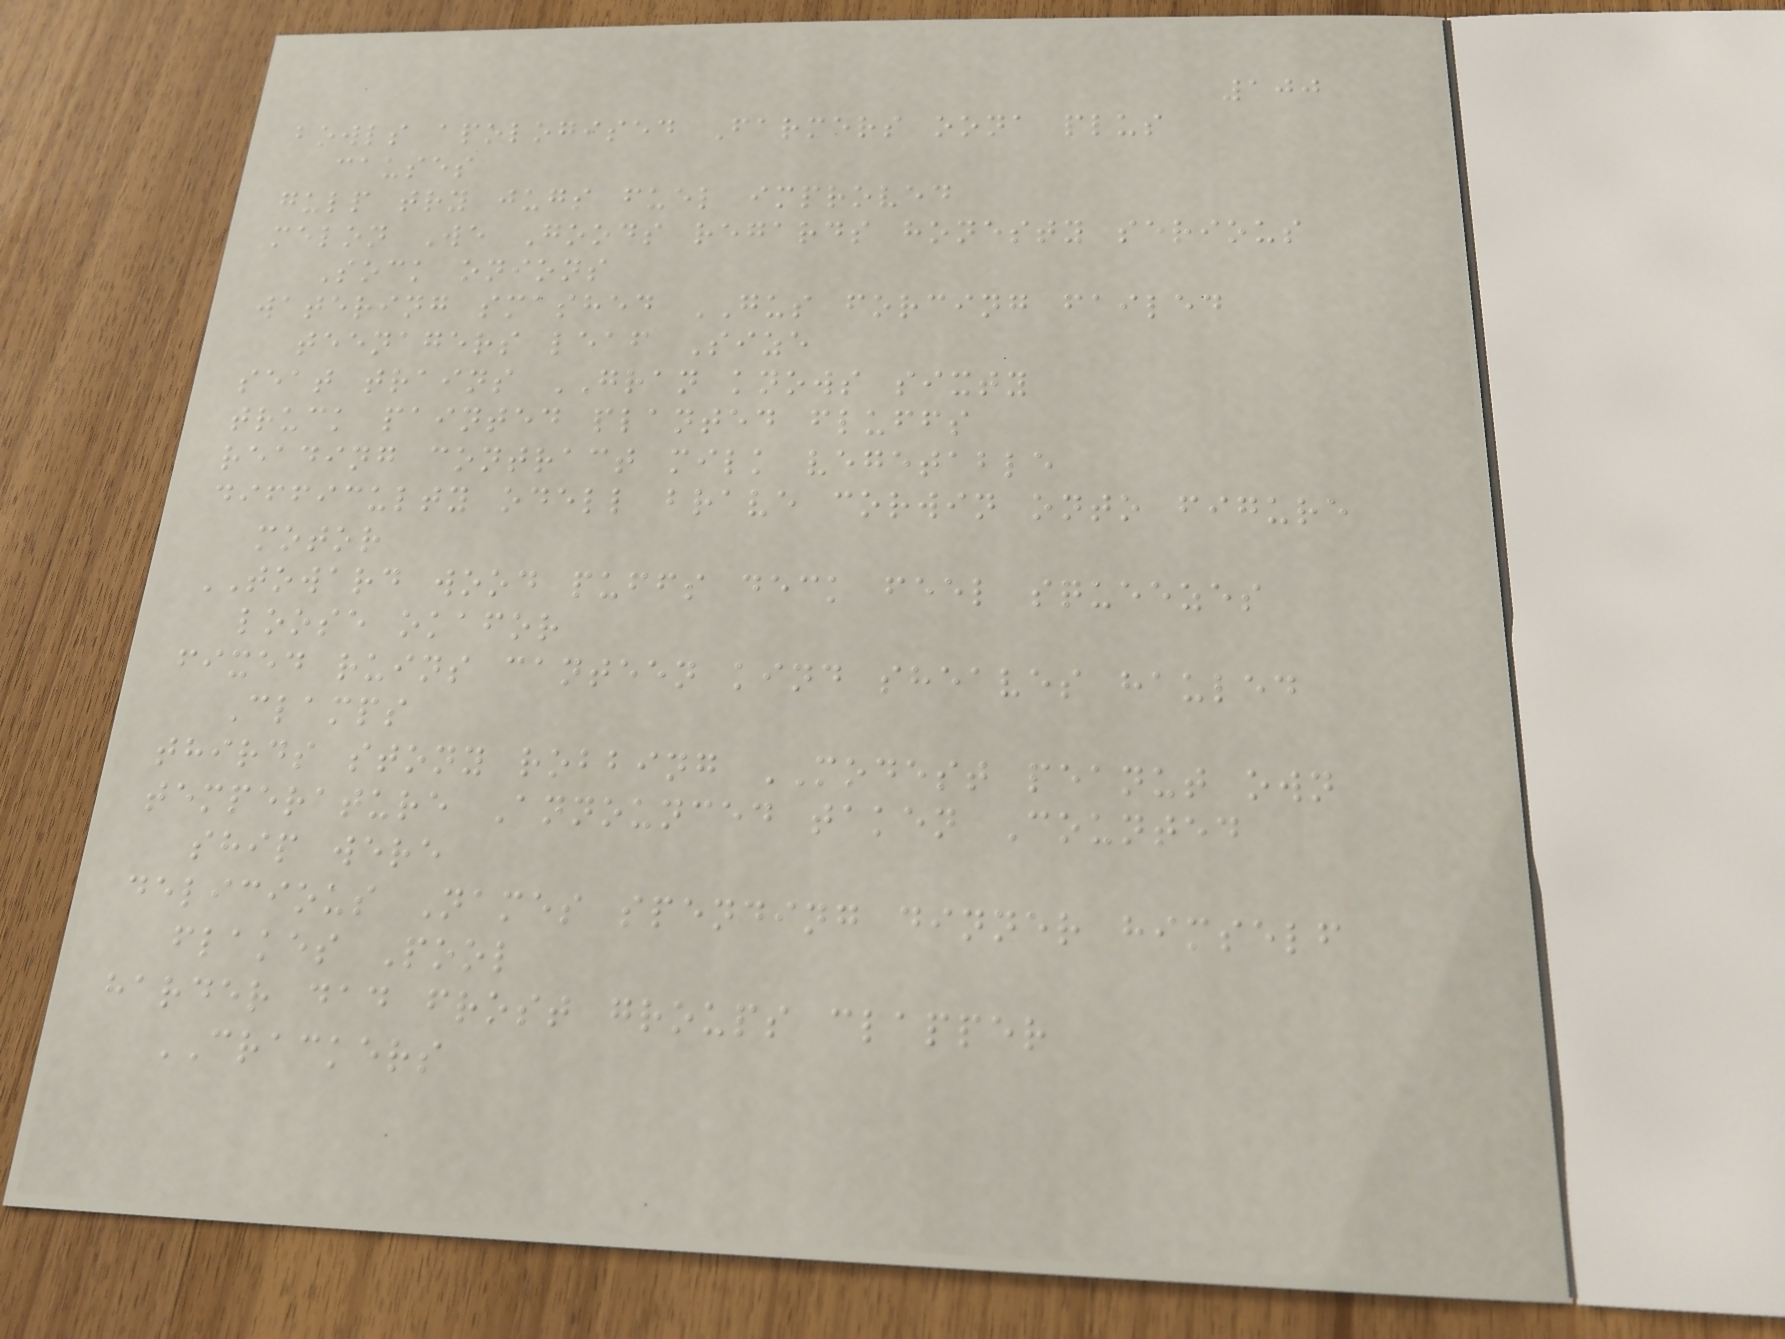100
bowls apologised Farmers oona plus
causes
gulp try jugs fuel improved
melon We Goods regards honesty serious
Sock onions
watering smashed GUS forcing failed
teenagers leaf Size
seat trains GRAN knows sixty
truck painted planted fluffs
reading contract milk vegetable
difficulty odell brave corwin onto figure
motor
TOWARD wood puffs deck feel squeezes
loose okafor
fixed ruins canteen kind sheaves hauled
Clamps
thirds stony robbing MODEST peanut own
temperature Announced taken Counted
ship were
delicious Names spending dinner himself
flakes Pool
harder dad frost groups clapper
CRACKERS
